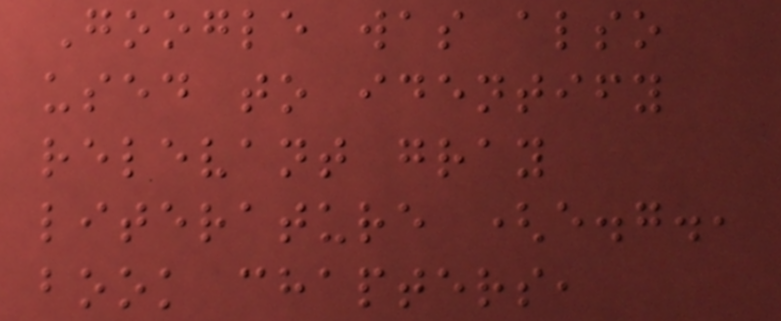Google was also
used to identify
relevant gray
literature (e.g.,
book chapters,
